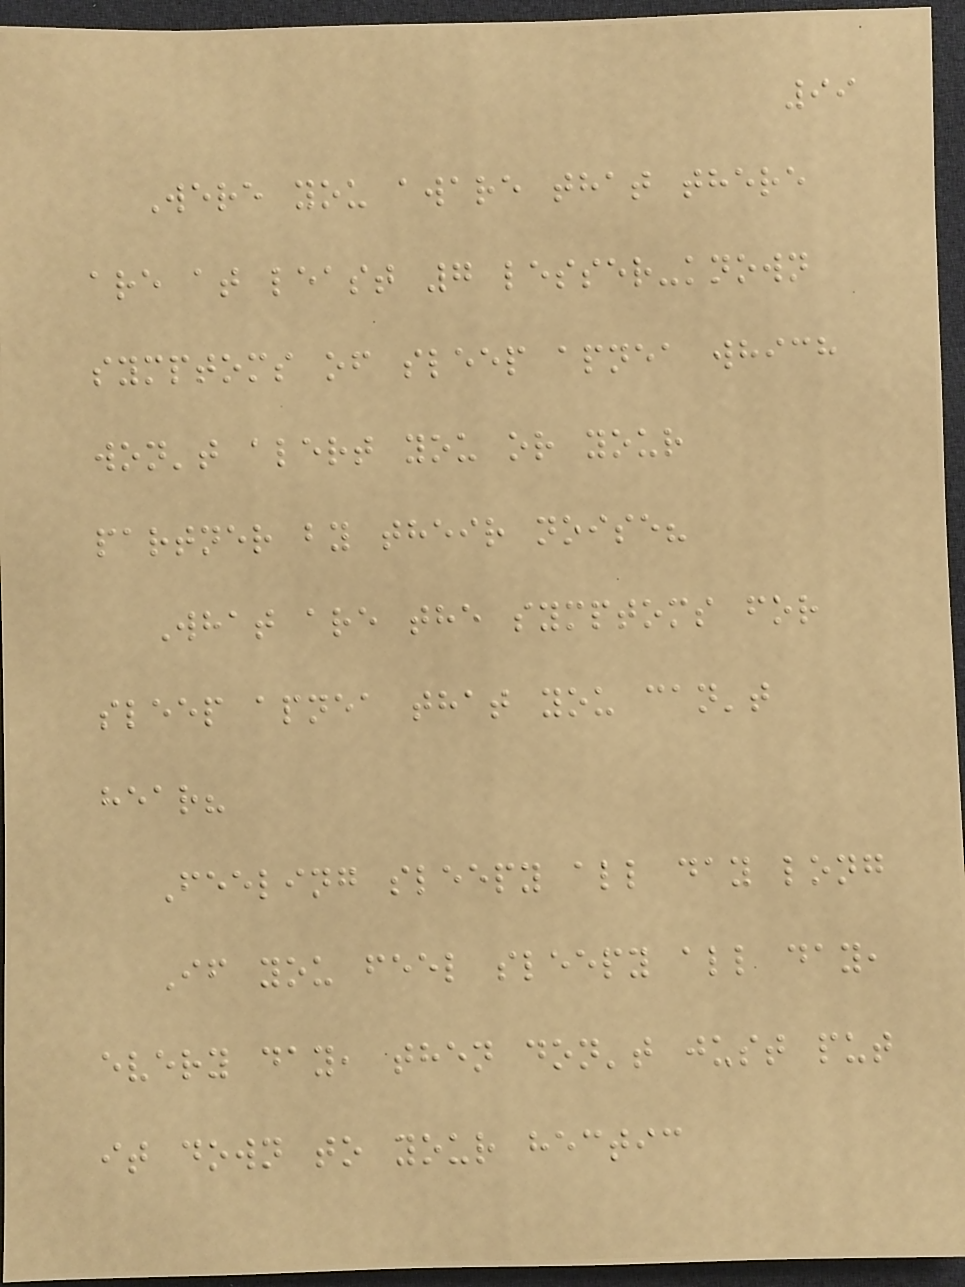99
Were you aware that there
are at least 7 lesser-known
symptoms of sleep apnea which
won't alert you or your
partner by their noise?
What are the symptoms for
sleep apnea that you can't
hear?
Feeling sleepy all day long
If you feel sleepy all day,
every day, then don't just put
it down to your hectic
